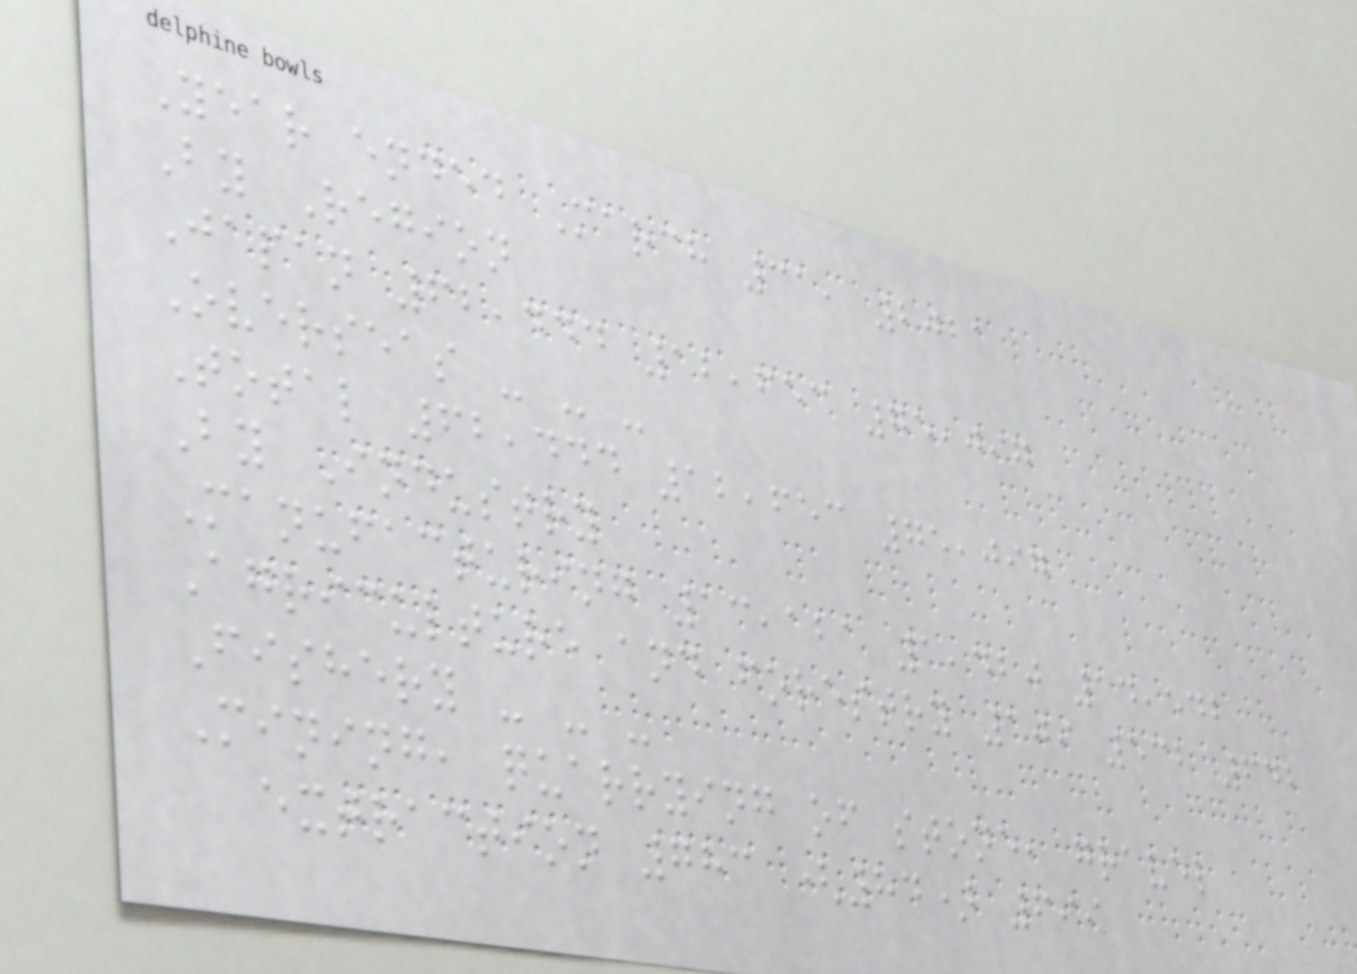Year ended March 31, 2021
By Region
Japan 62,444 12,653 75,097
Overseas - - -
Total 62,444 12,653 75,097
By Industry
Manufacturing 13,121 1,420 14,542
Agriculture and forestry 109 532 642
Fishery - - -
Mining, quarrying of stone, gravel
extraction 783 (84) 699
